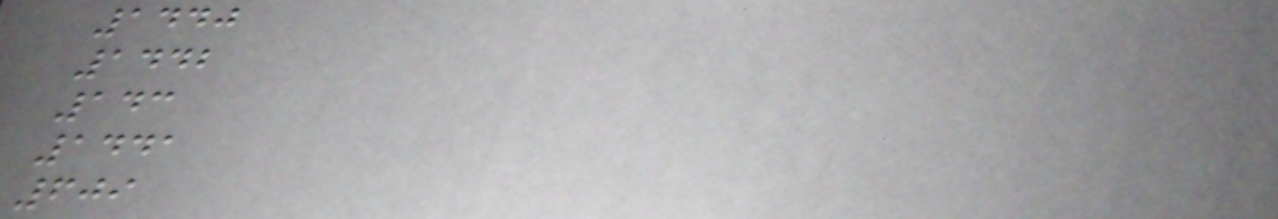1440
1442
143
1441
609
